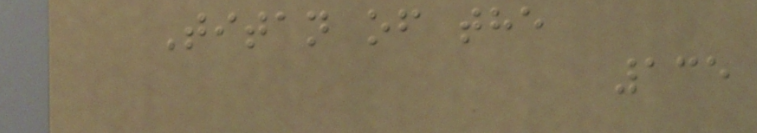Titan of the
135
